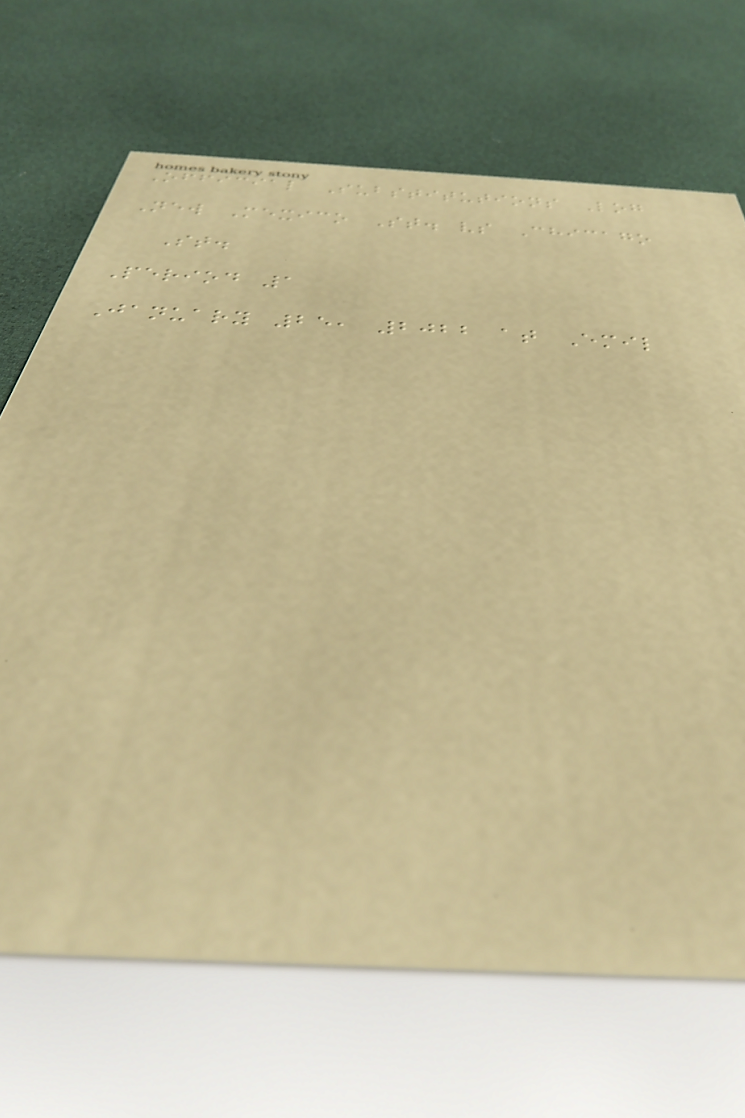Official Substitutions Log
New Mexico St. vs Chicago
St.
Period 1
January 25, 2022 at Emil
